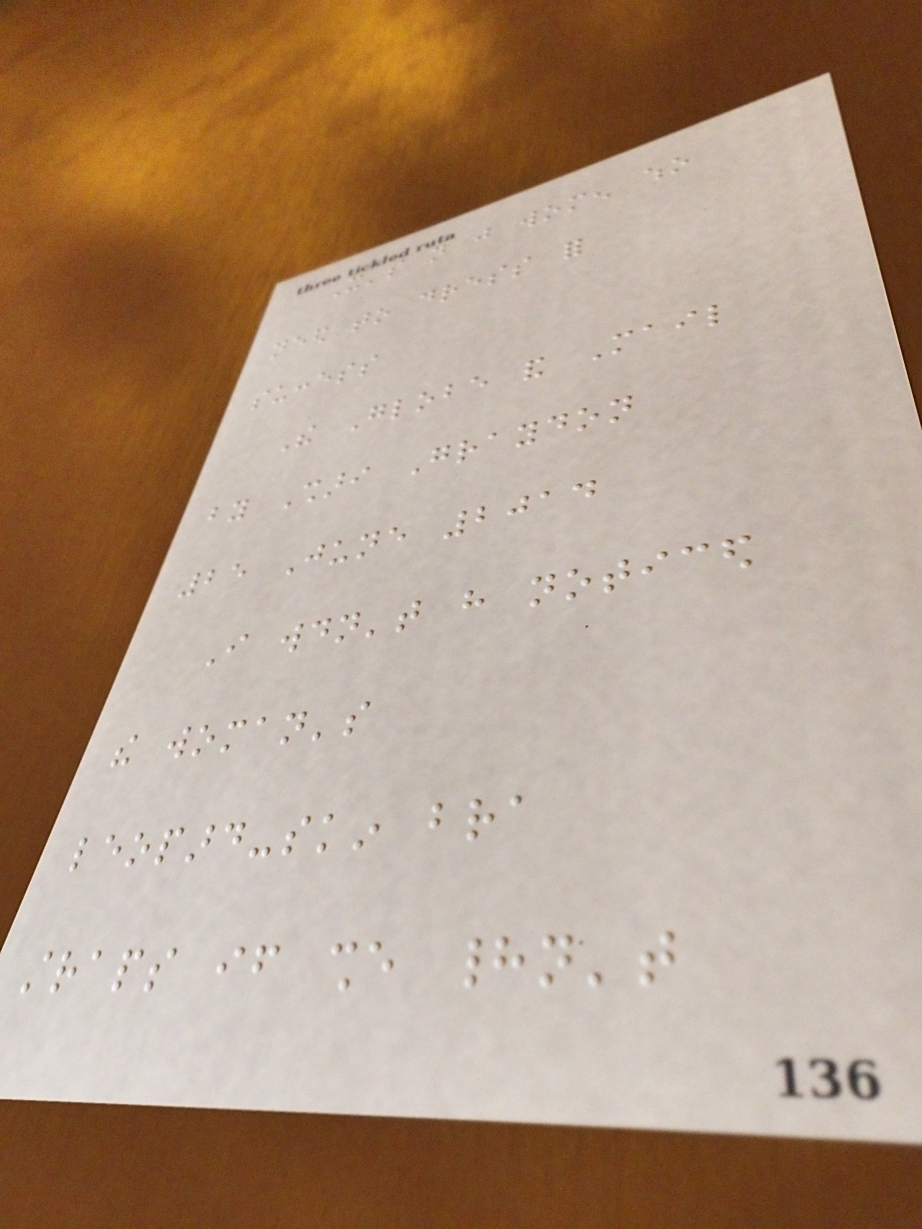It's not just women who
need to dress for
success
The Globe and Mail
by Shari Graydon
25 June 2014
I wouldn't have noticed
the woman's
leopard-skin bra
straps if she hadn't
